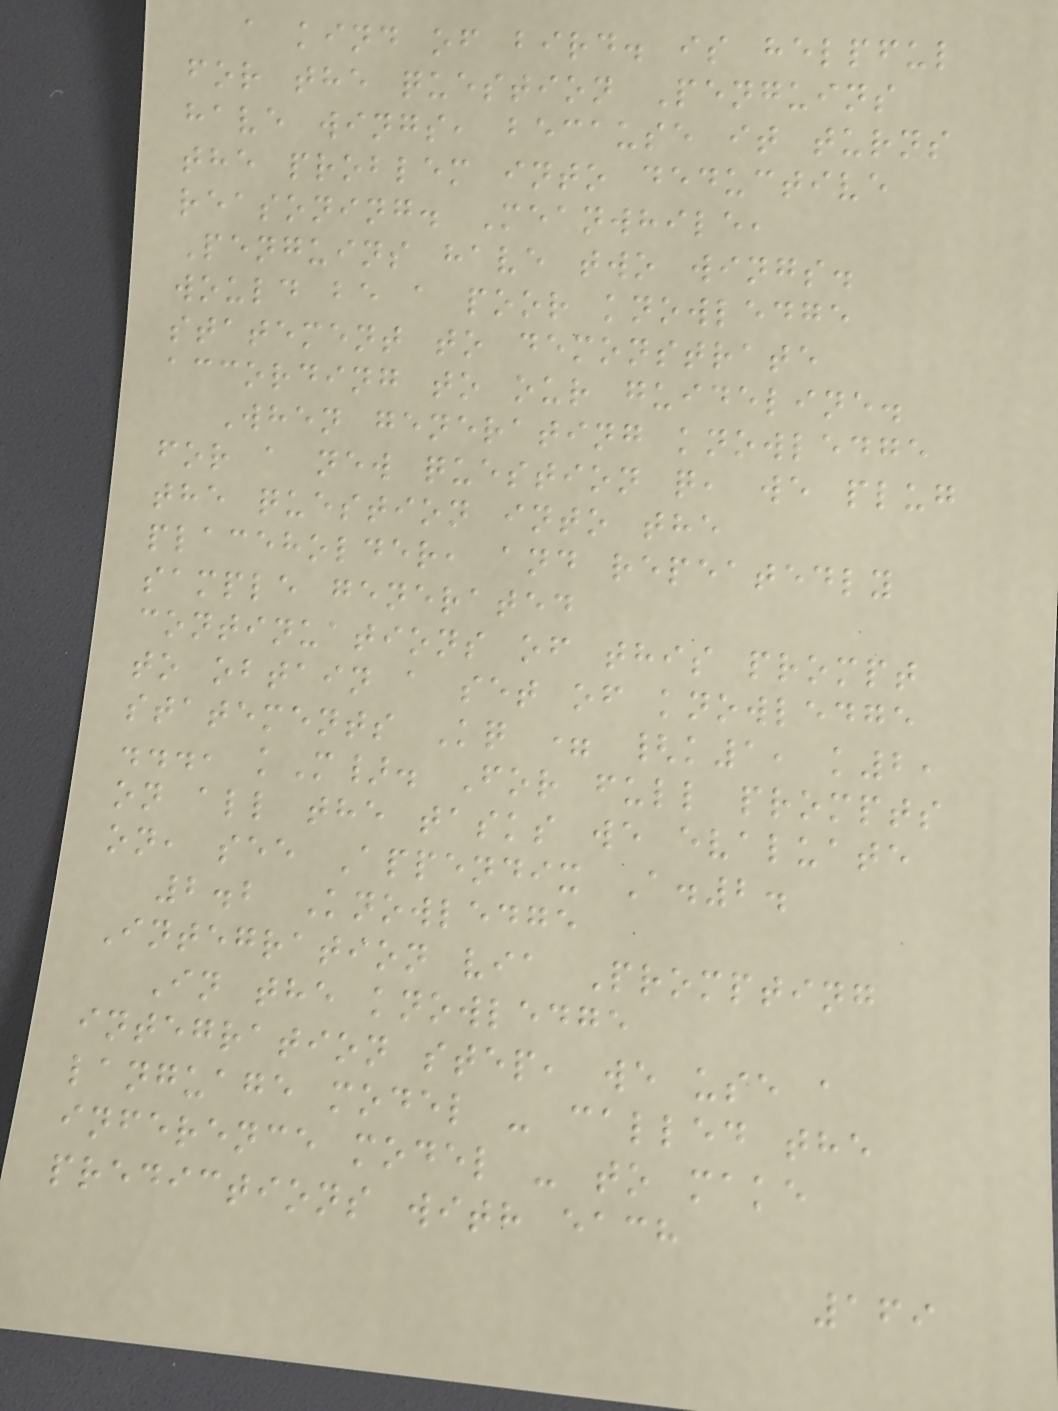a kind of bird. is helpful
for the question Penguins
have wings, because it turns
the problem into deductive
reasoning. Meanwhile,
Penguins have two wings.
would be a poor knowledge
statement to demonstrate
according to our guideline.
When generating knowledge
for a new question q, we plug
the question into the
placeholder, and repeatedly
sample generated
continuations of this prompt
to obtain a set of knowledge
statements Kq = {k1, k2,
..., kM}. For full prompts
on all the tasks we evaluate
on, see Appendix A.2.
2.2 Knowledge
Integration via Prompting
In the knowledge
integration step, we use a
language model - called the
inference model - to make
predictions with each
169
